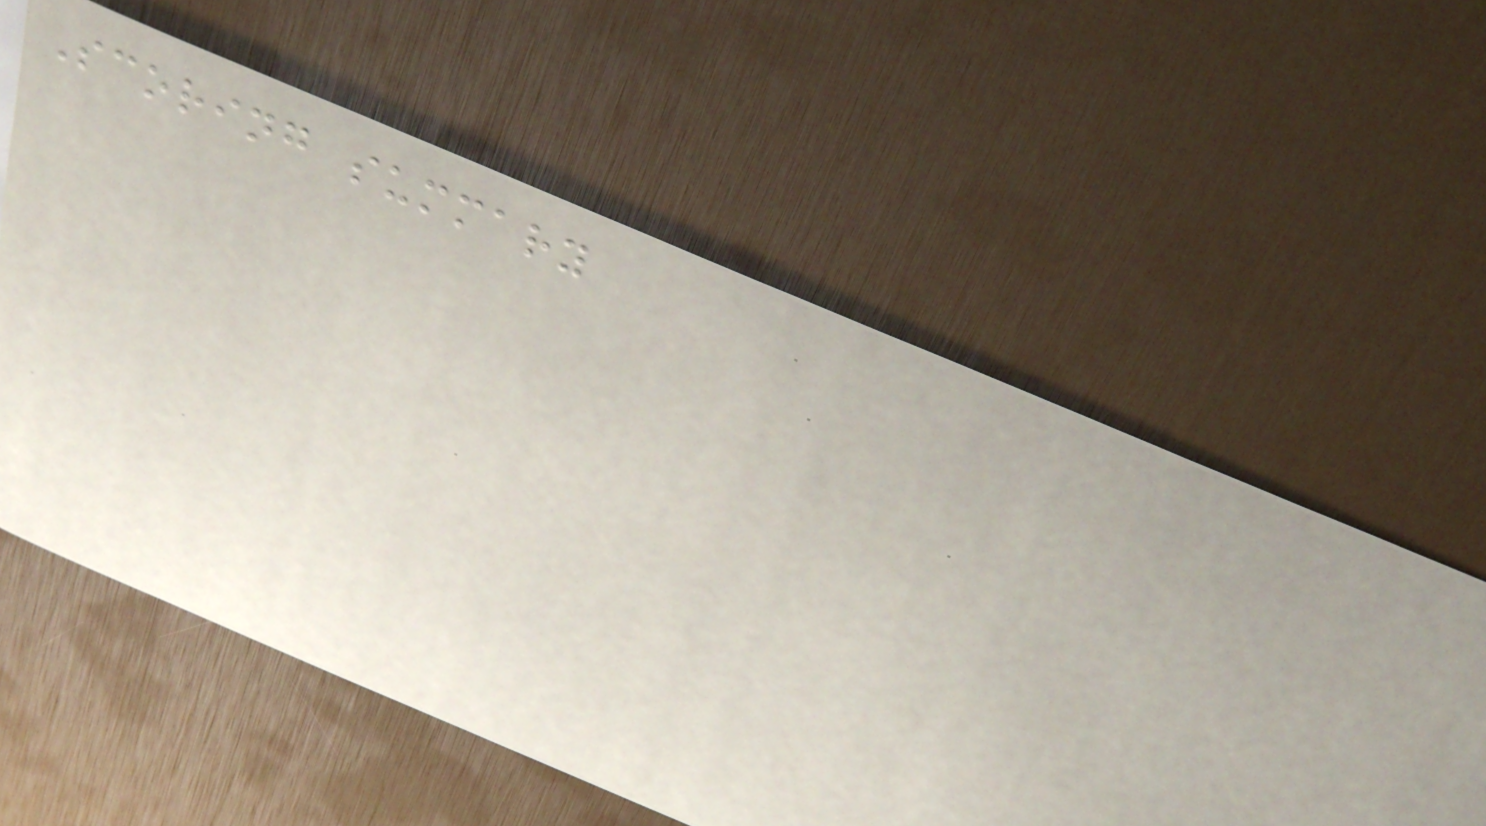Scoring summary
